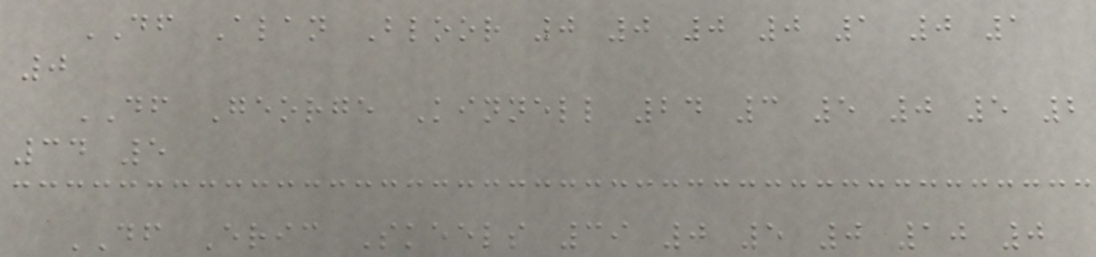DF Alan Bloor 0 0 0 0 1 0 1
0
DF George Kinnell 24 3 5 0 5 2
34 5
DF Eric Skeels 39 0 5 0 10 0
